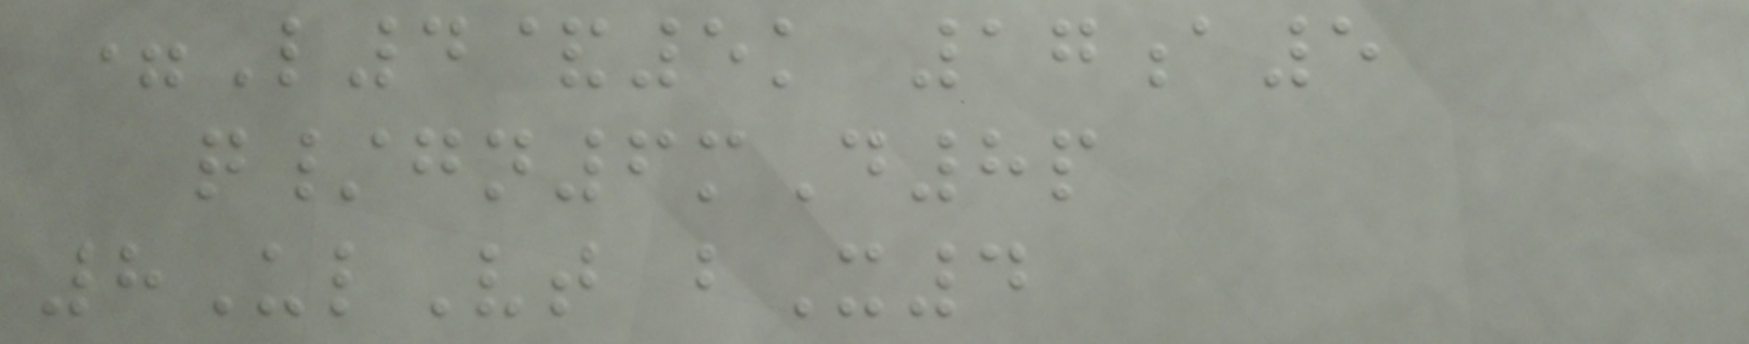=L4&5k 17a5
q/gn6mD8p
8UlVt bX4
